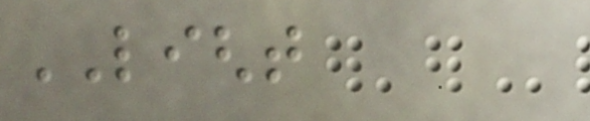LIGHT
